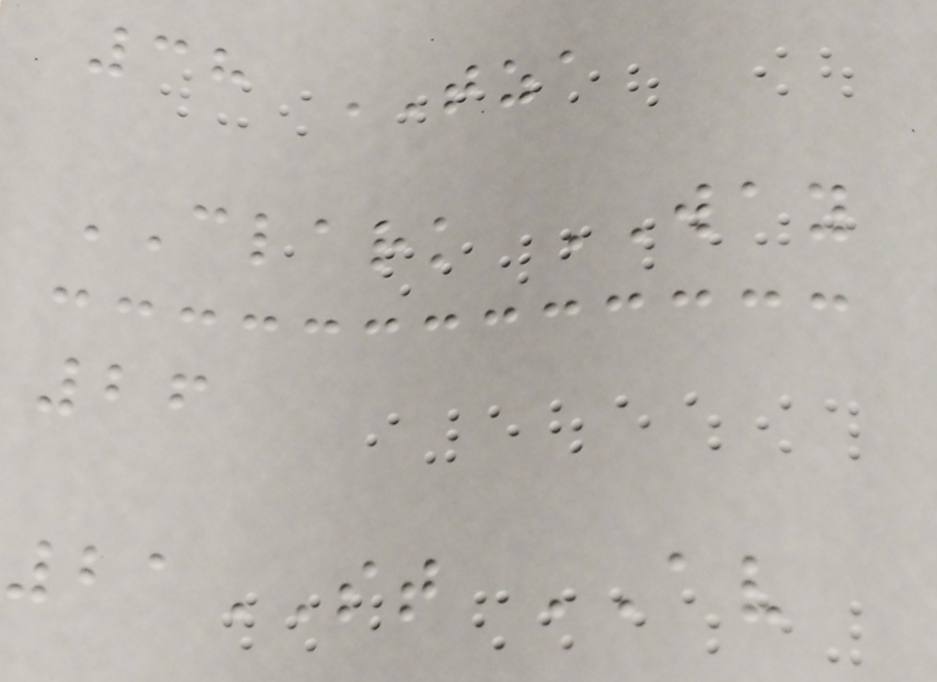38 TZA
CLARK WAY
26
21ST AV
